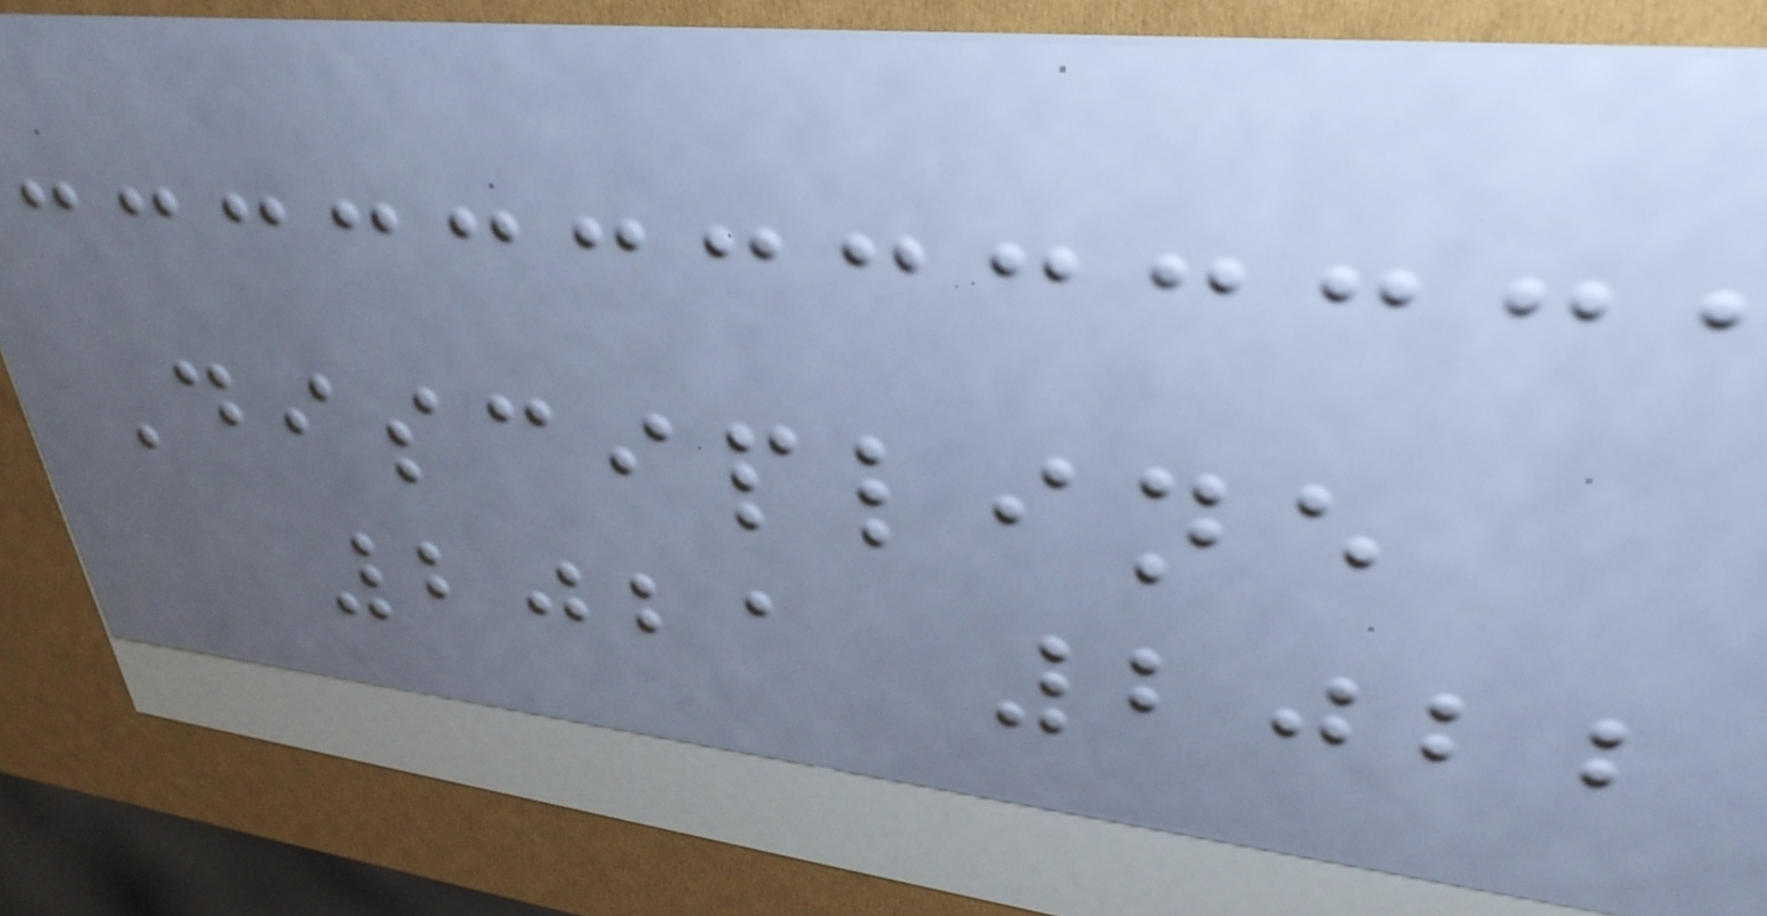Discipline
2021 2022
